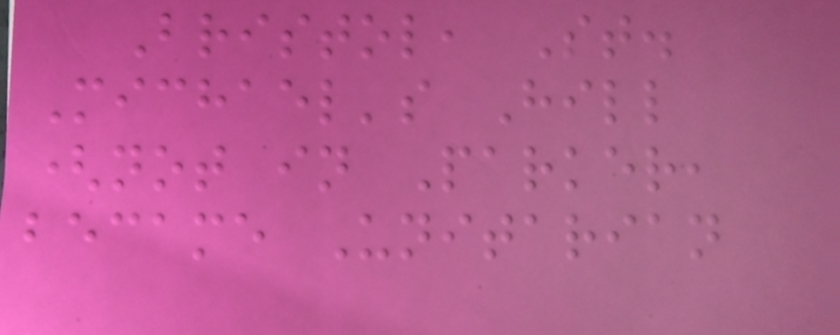Bristol, St.
Michael's Hill
(not in Parker,
became Unitarian
